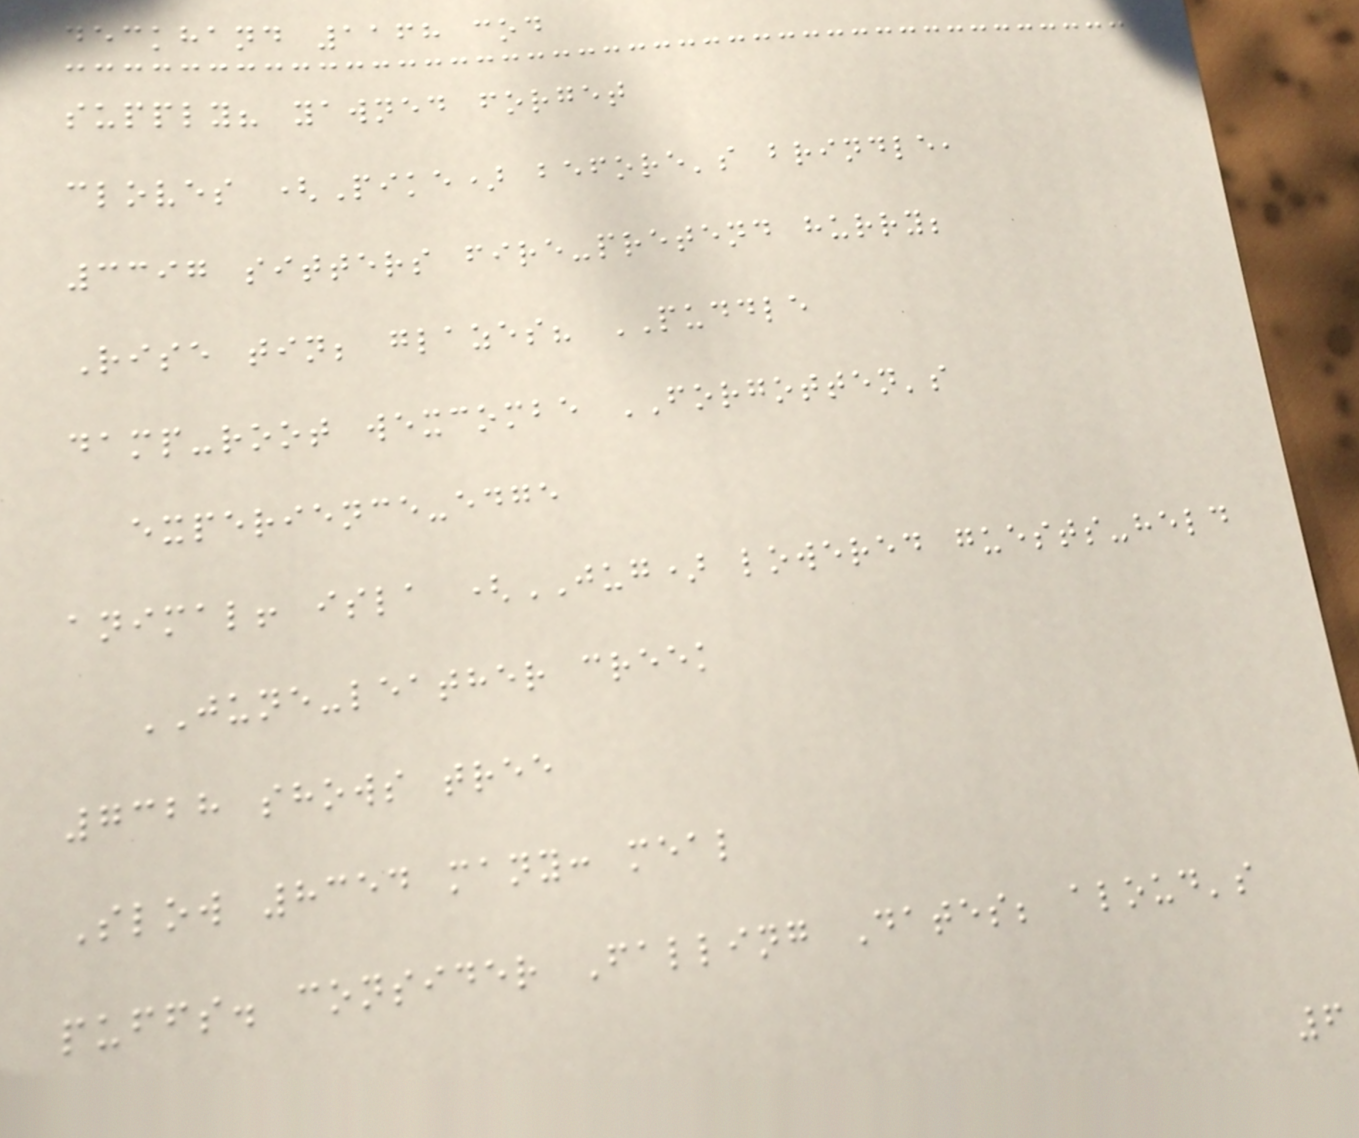deckhand 1168 cod
supply? yawned forget
cloves (Pike) before's brindle,
3397 sitters fire-pretend hurry;
Rise tin; glazes? PUDDLE
damp-root wexcombe FORGOTTEN's
experience-edge
animal! isla (JUG) lowered guests-held
JUNE-leather creek
7328 shows tree
Slow 8354 many: meal
puffs. consider Falling Dates; aloud's
6
